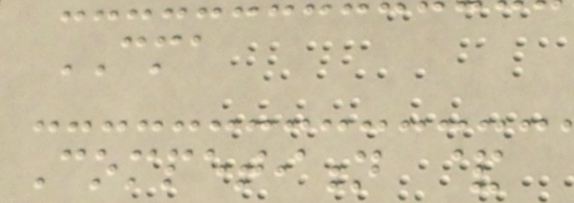CMA
Competition &
